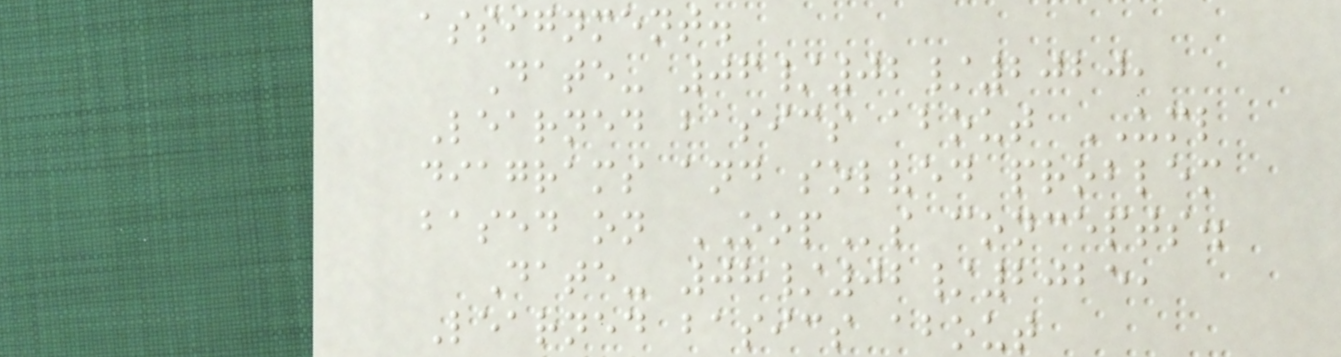assignment.
Date- 06/02/2020,
Learned basics about UML
diagrams and solved problem
based on OOPs concepts.
Date- 08/02/2025,
Learned basics about
